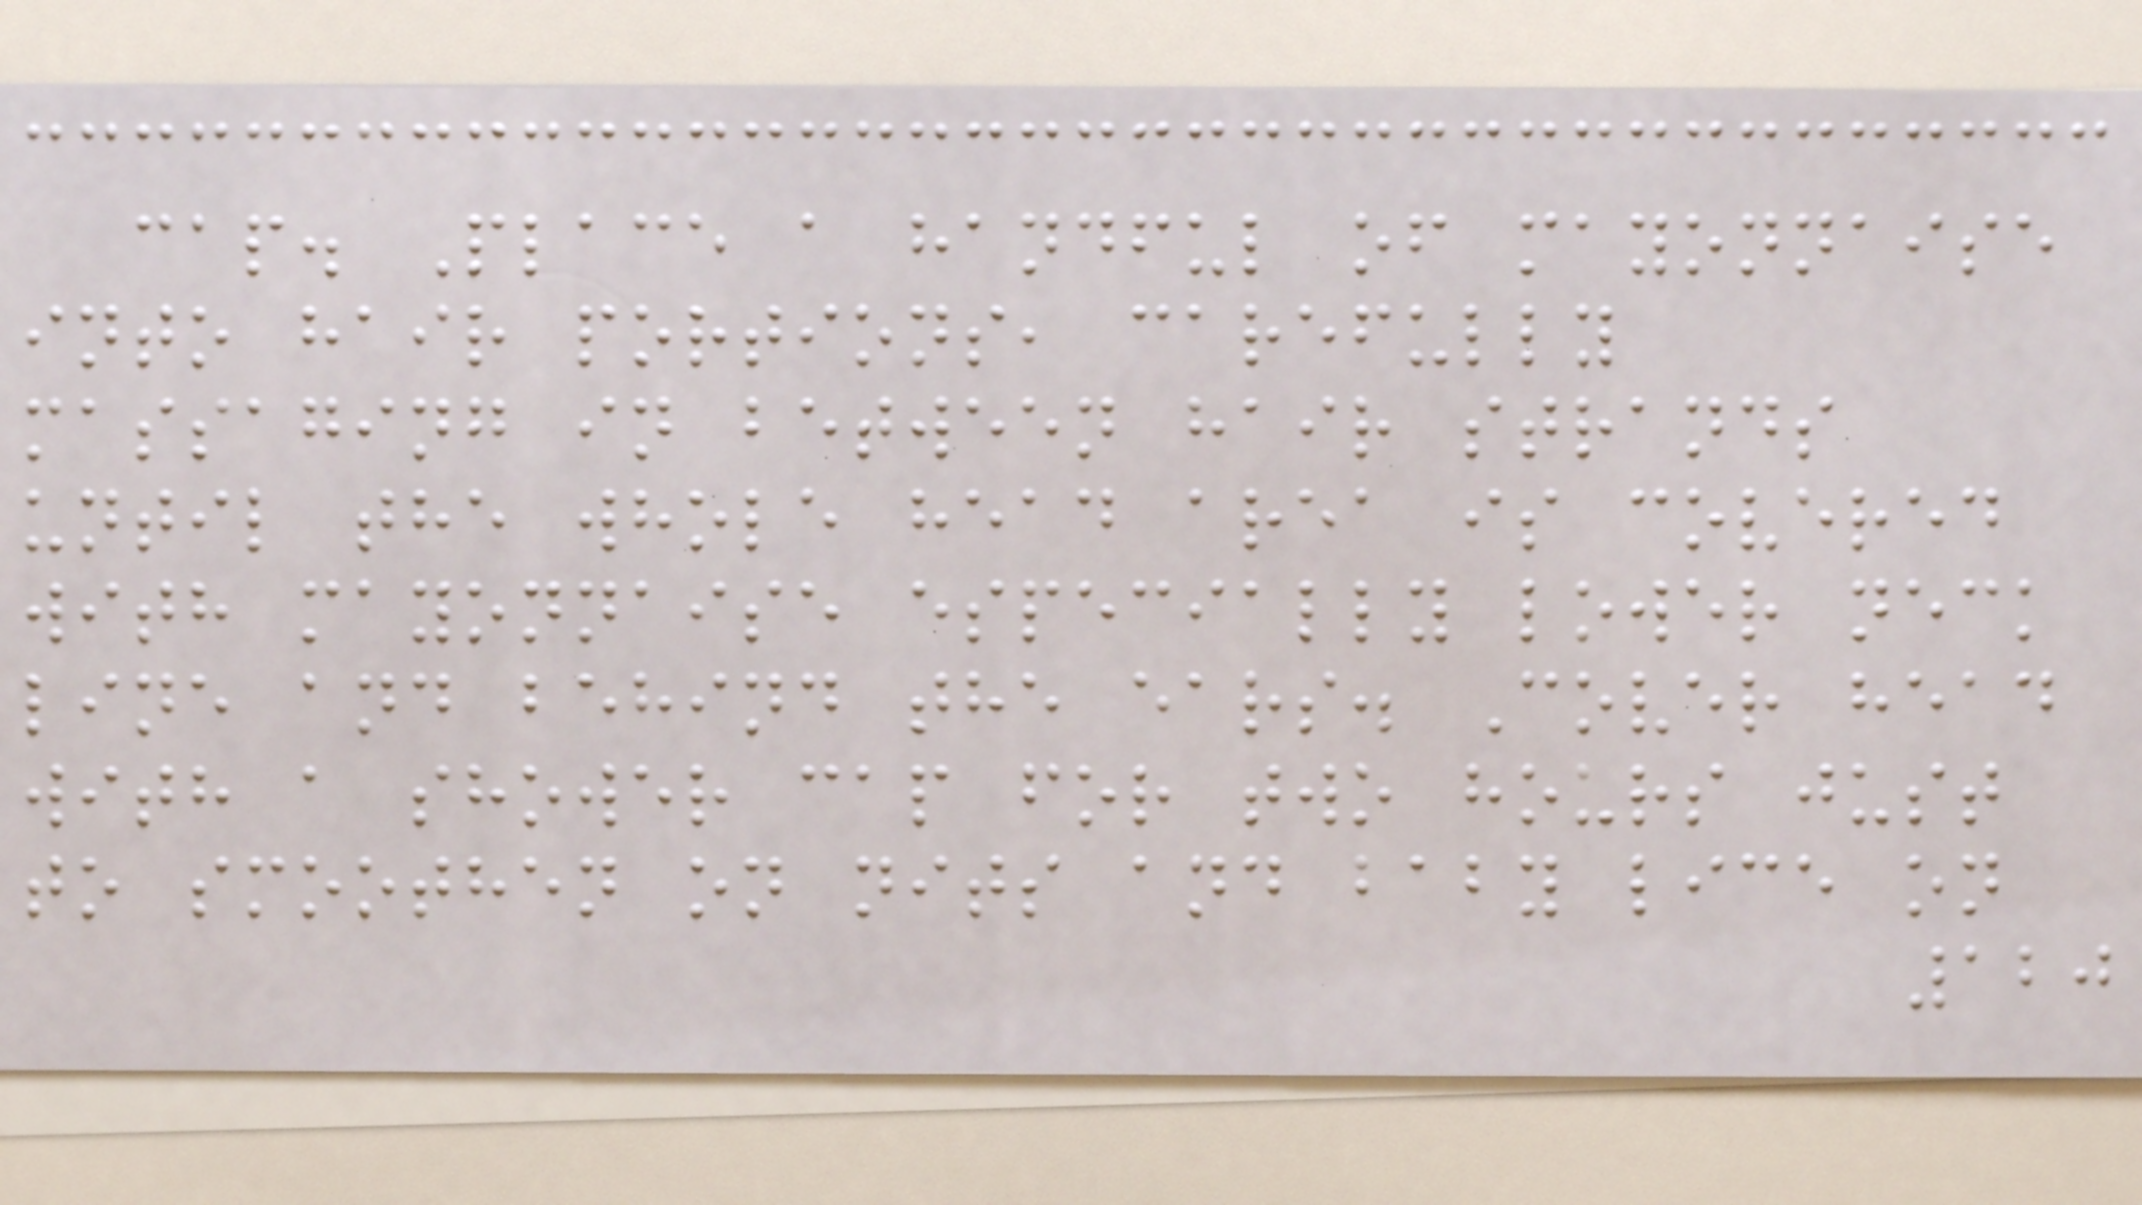cap. Place a handful of mayonnaise
into hair portions, carefully
massaging in between hair strands
until the whole head area is covered
with mayonnaise especially lower neck
line and behind the ears. Cover head
with a shower cap for two hours just
to smoothen on nits and baby lice on
120
